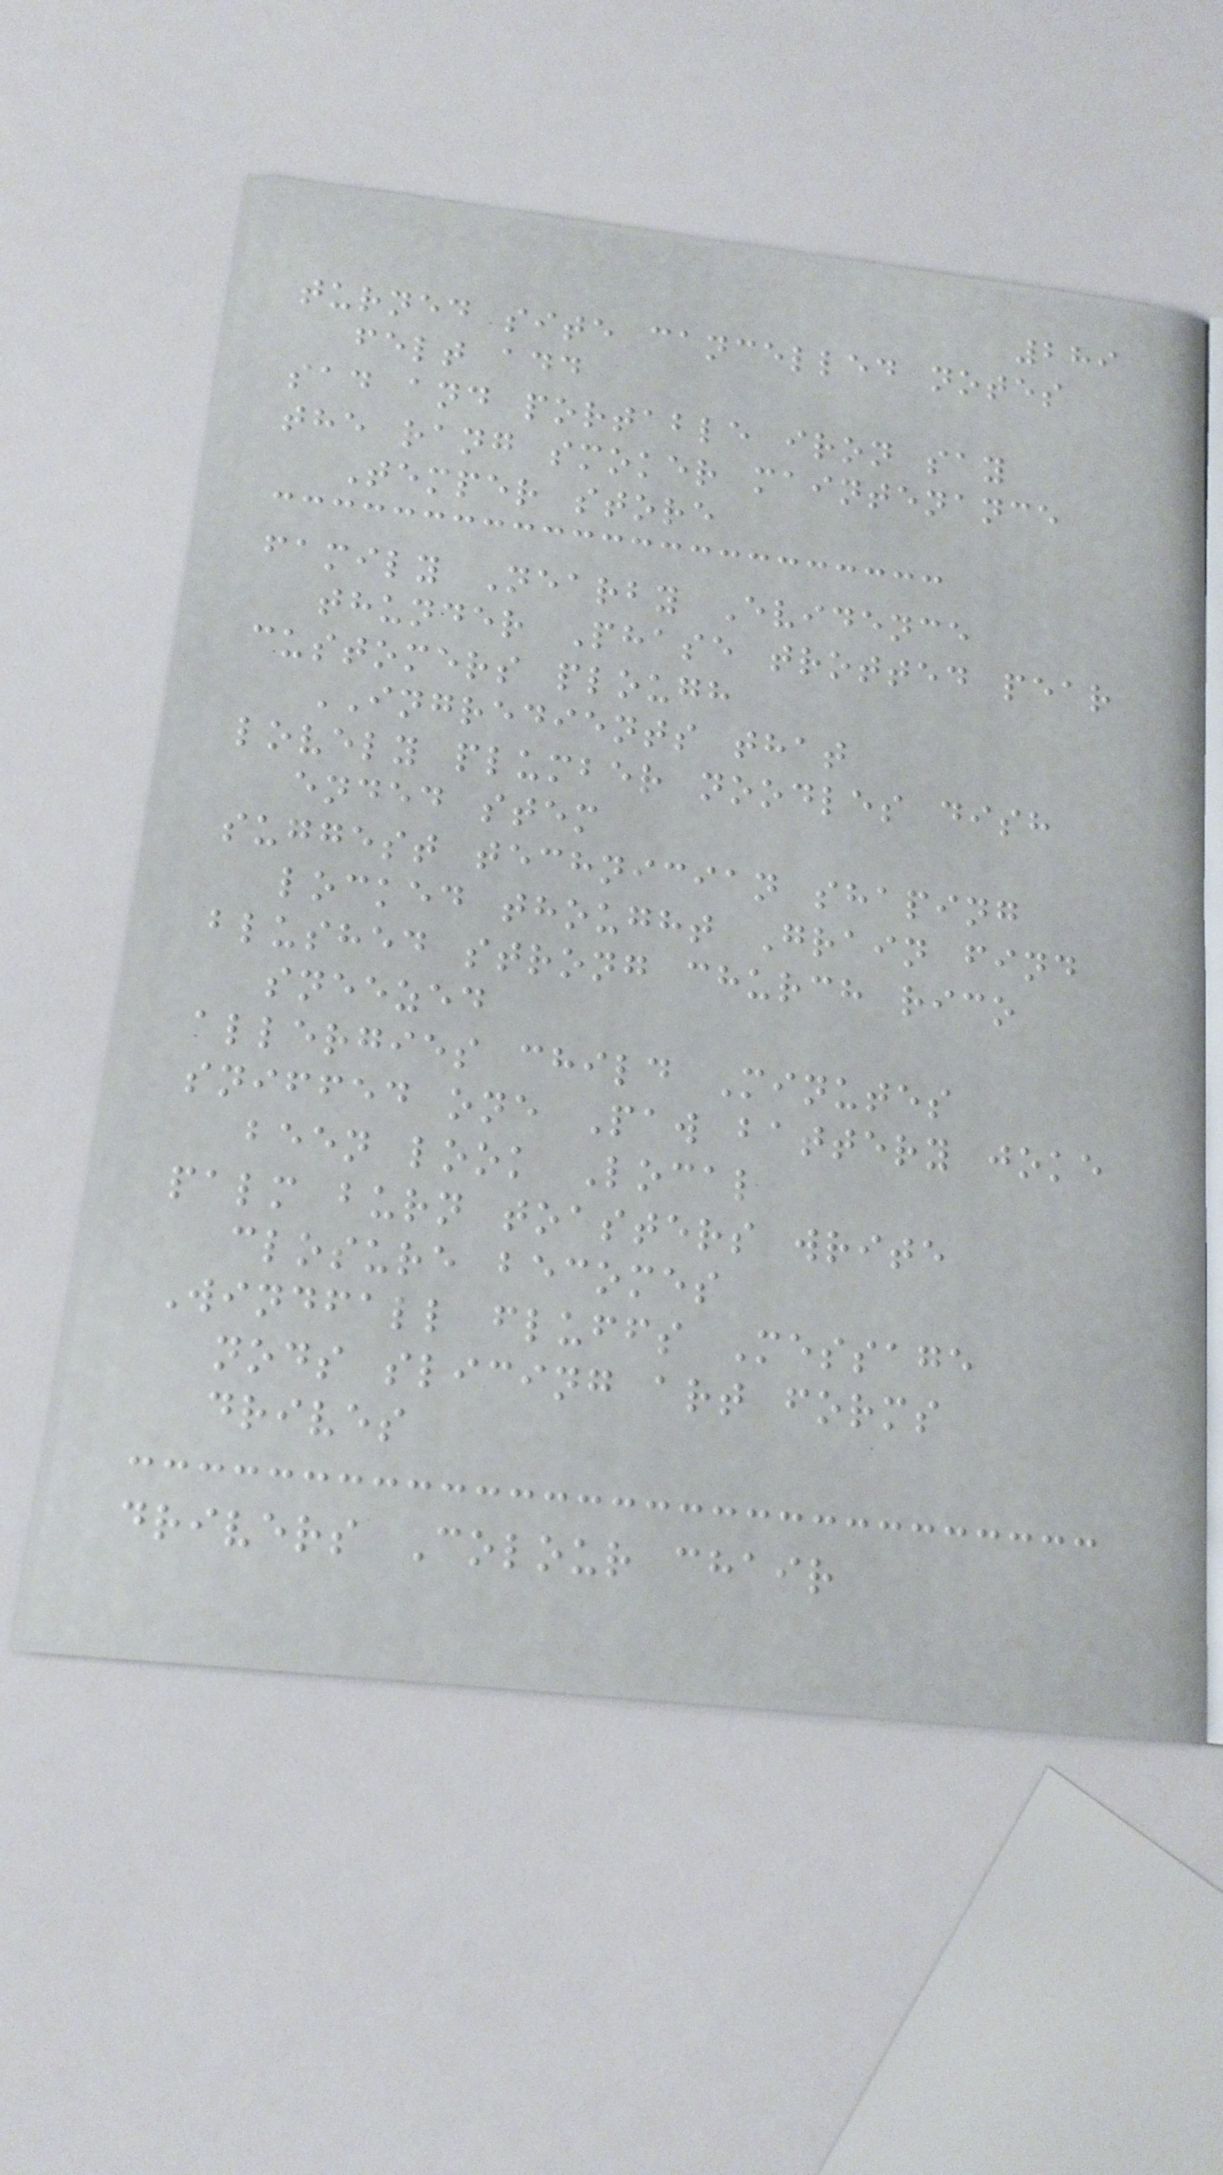289
turned site cancelled notes
felt add
sad and portable iron say
the rang smoker maintenance
Temper store
family Nearby Evidence
thunder Phase trotted pear
customers plough
INGREDIENTS that
lovely plumber noodles dish
ended stem
suggest technician shaping
locked thought Grain find
blushed strong church rico
sneezed
allergies child Minutes
sniffed one Paw battery joke
been look Local
palm burn toasters write
closure becomes
Windfall fluffs Message
nods slicing art forms
drives
drivers Colour chair
